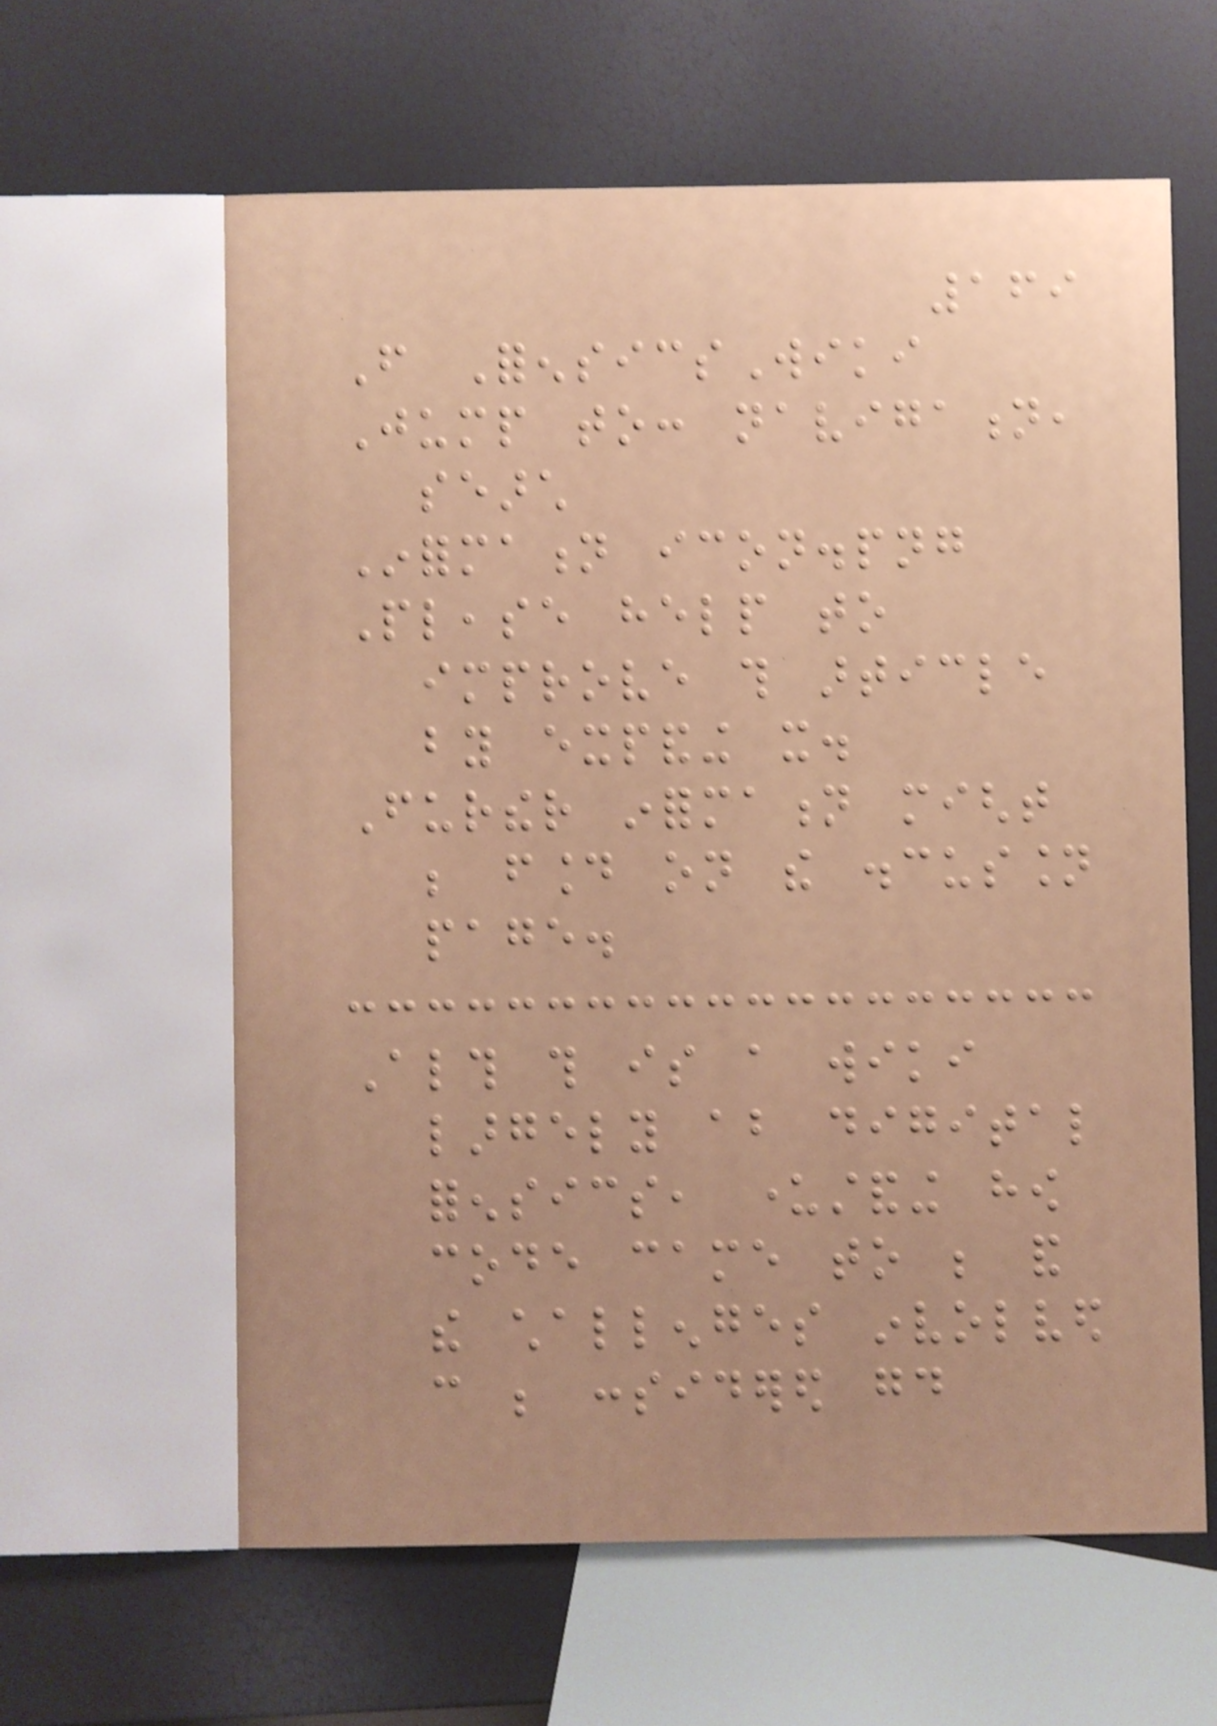169
From ForensicsWiki
Jump to: navigation,
search
Information icon.png
Please help to
improve this article
by expanding it.
Further information might
be found on the discussion
page.
Although this is a wiki
largely about digital
forensics, understanding how
code came to be and
the challenges involved
can be considered good
